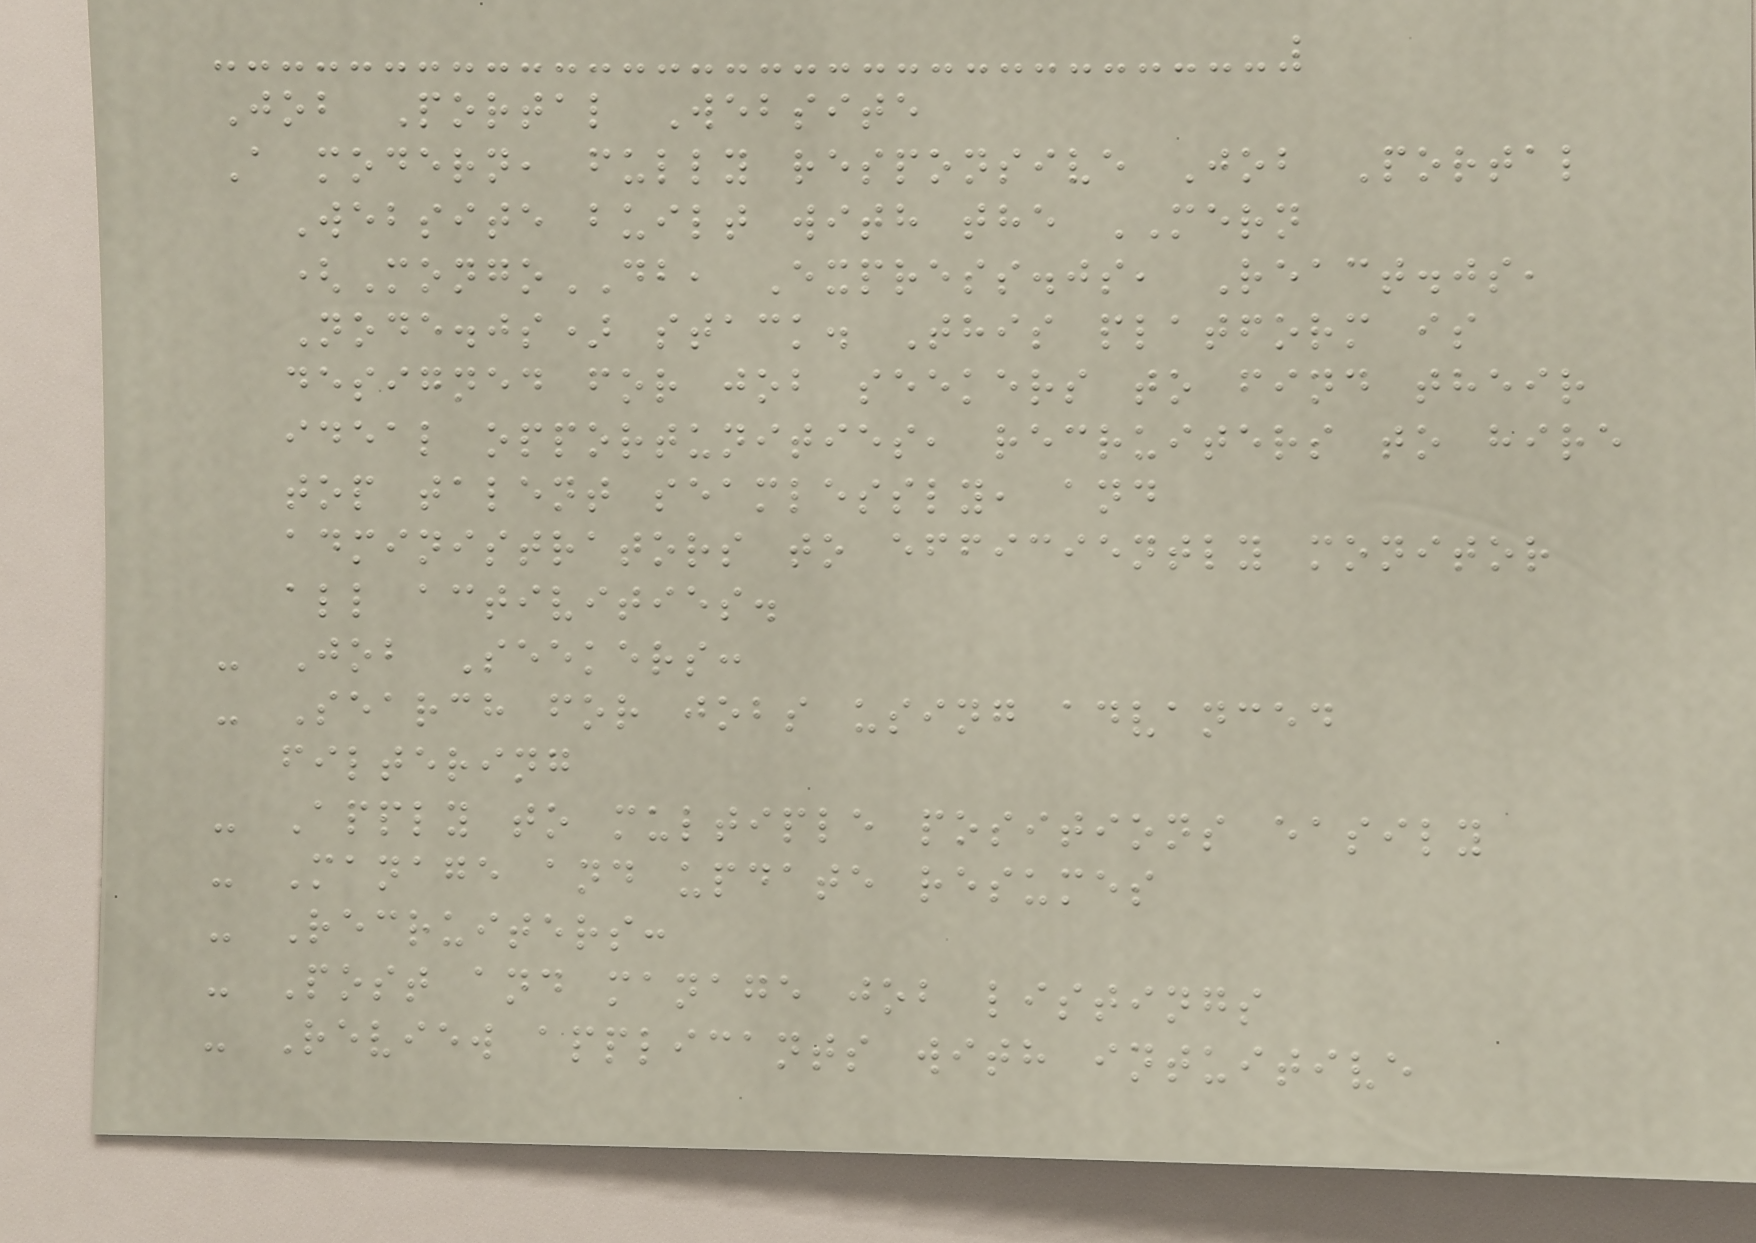Job Portal Website
A modern, fully responsive Job Portal
Website built with the MERN
(MongoDB, Express.js, React.js,
Node.js) stack. This platform is
designed for job seekers to find their
ideal opportunities, recruiters to hire
top talent seamlessly, and
administrators to efficiently monitor
all activities.
- Job Seekers:
- Search for jobs using advanced
filtering
- Apply to multiple positions easily
- Manage and update resumes
- Recruiters:
- Post and manage job listings
- Review applicants with intuitive
